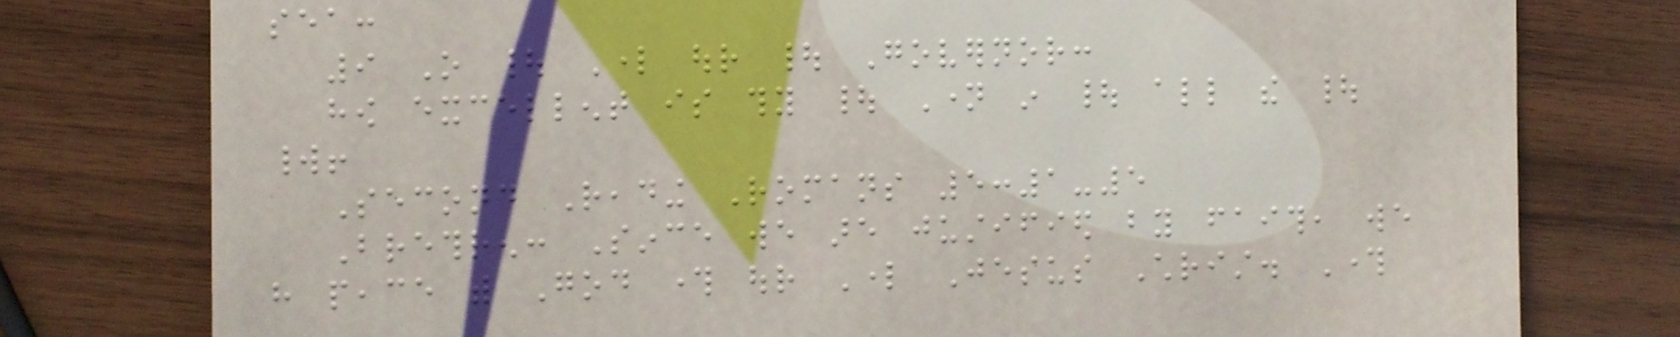sea:
9 O | Lord our | Governor:
how excellent is thy | Name in | all the |
world!
Second Reading Romans 5:1-5
Brethren: Since we are justified by faith, we
have peace with God through our Lord Jesus Christ. Through
